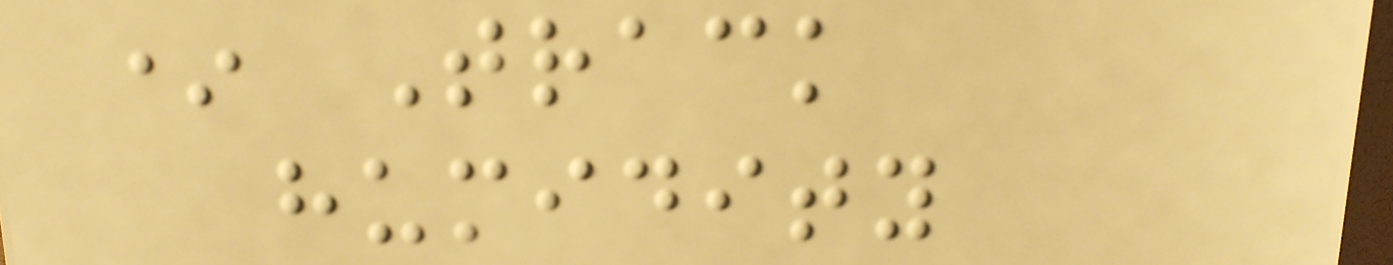* Track
humidity
